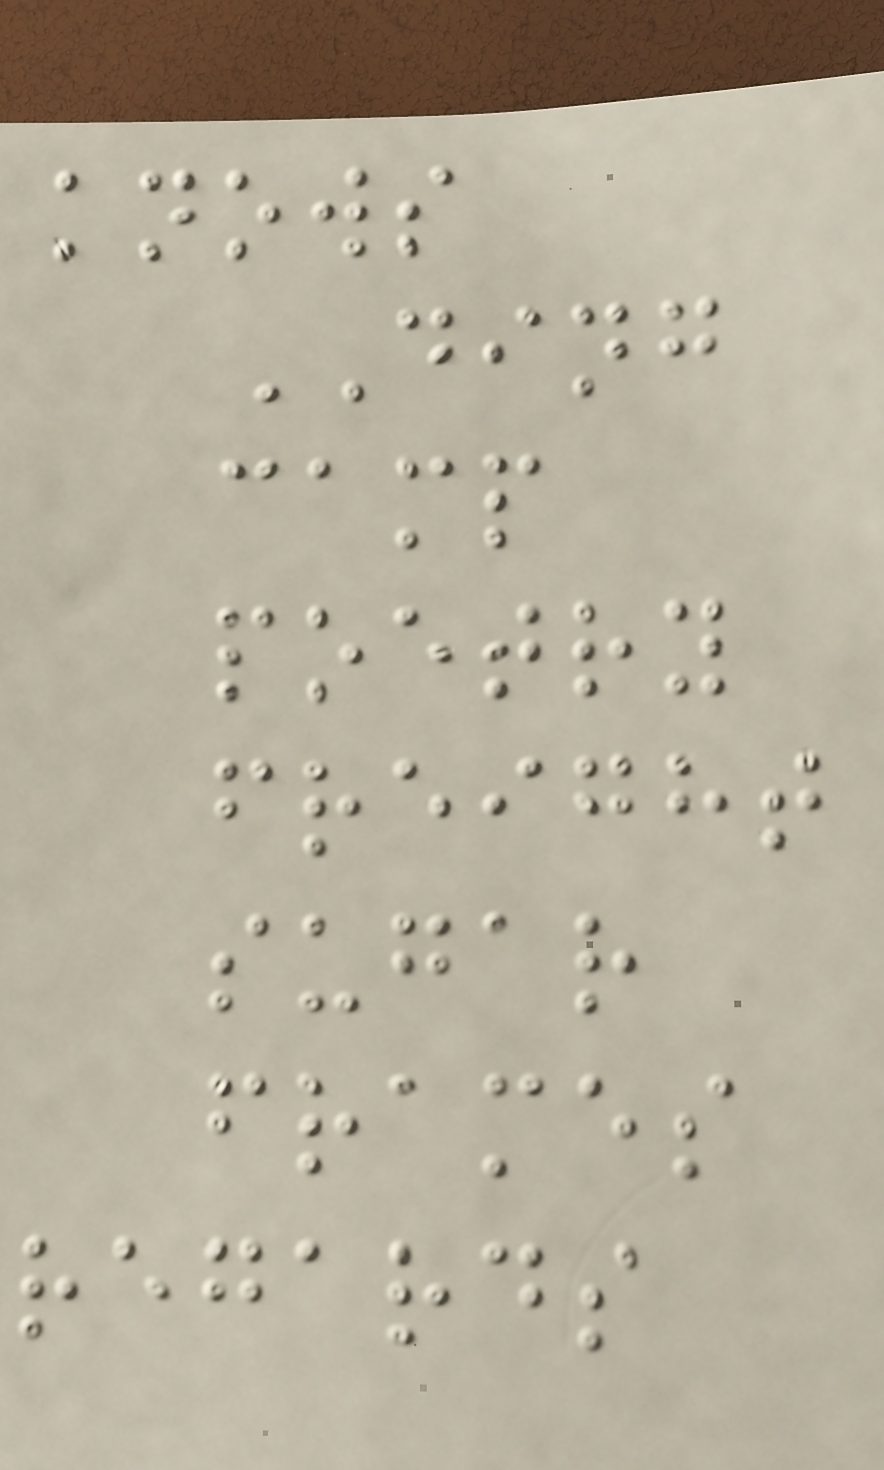knows
DING
camp
poetry
freight
sugar
frames
regards
